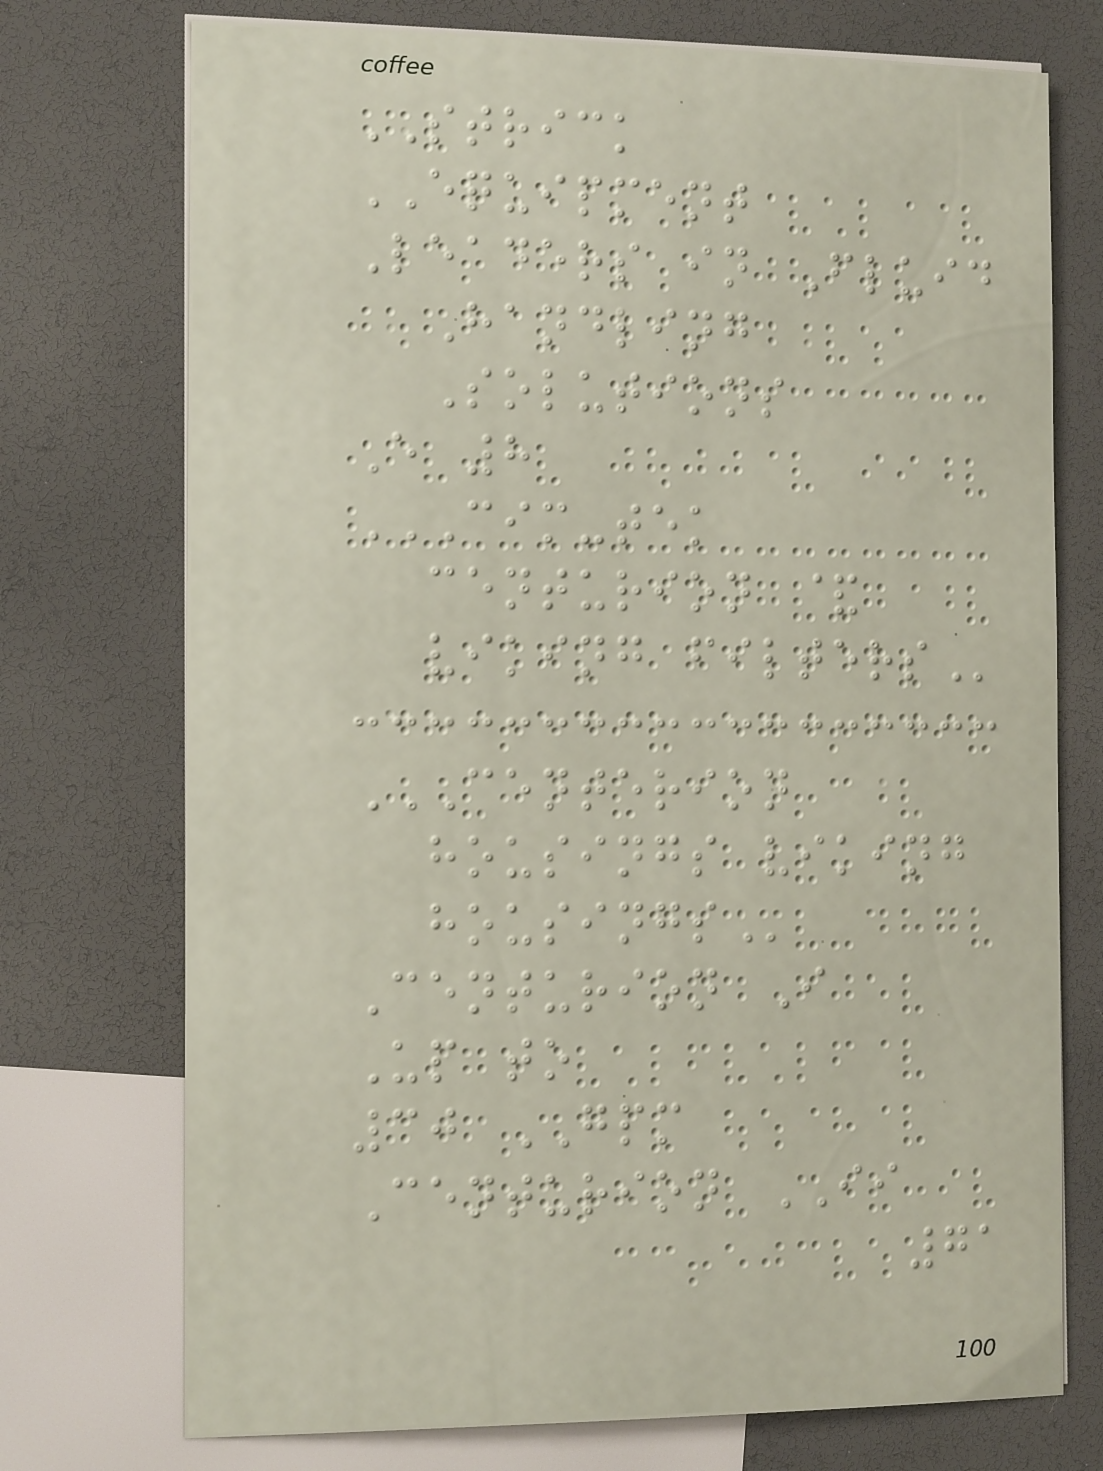STRICK
EQUIPMENT
Leaders in Fluid
Handling
Solutions
E 8
CIM-TEK
CENTURION &
VIKING FILTERS
CENTERION
HOUSINGS VIKING
HOUSINGS
Centurion I
Up to
30 GPM
Centurion II
71
